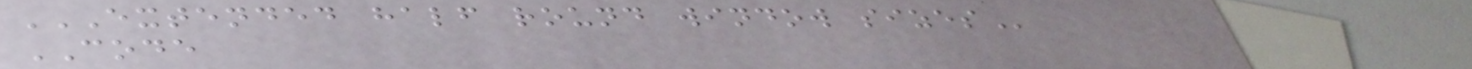EXTENDED HALF ROUND WINDOW SIZES
CODE
